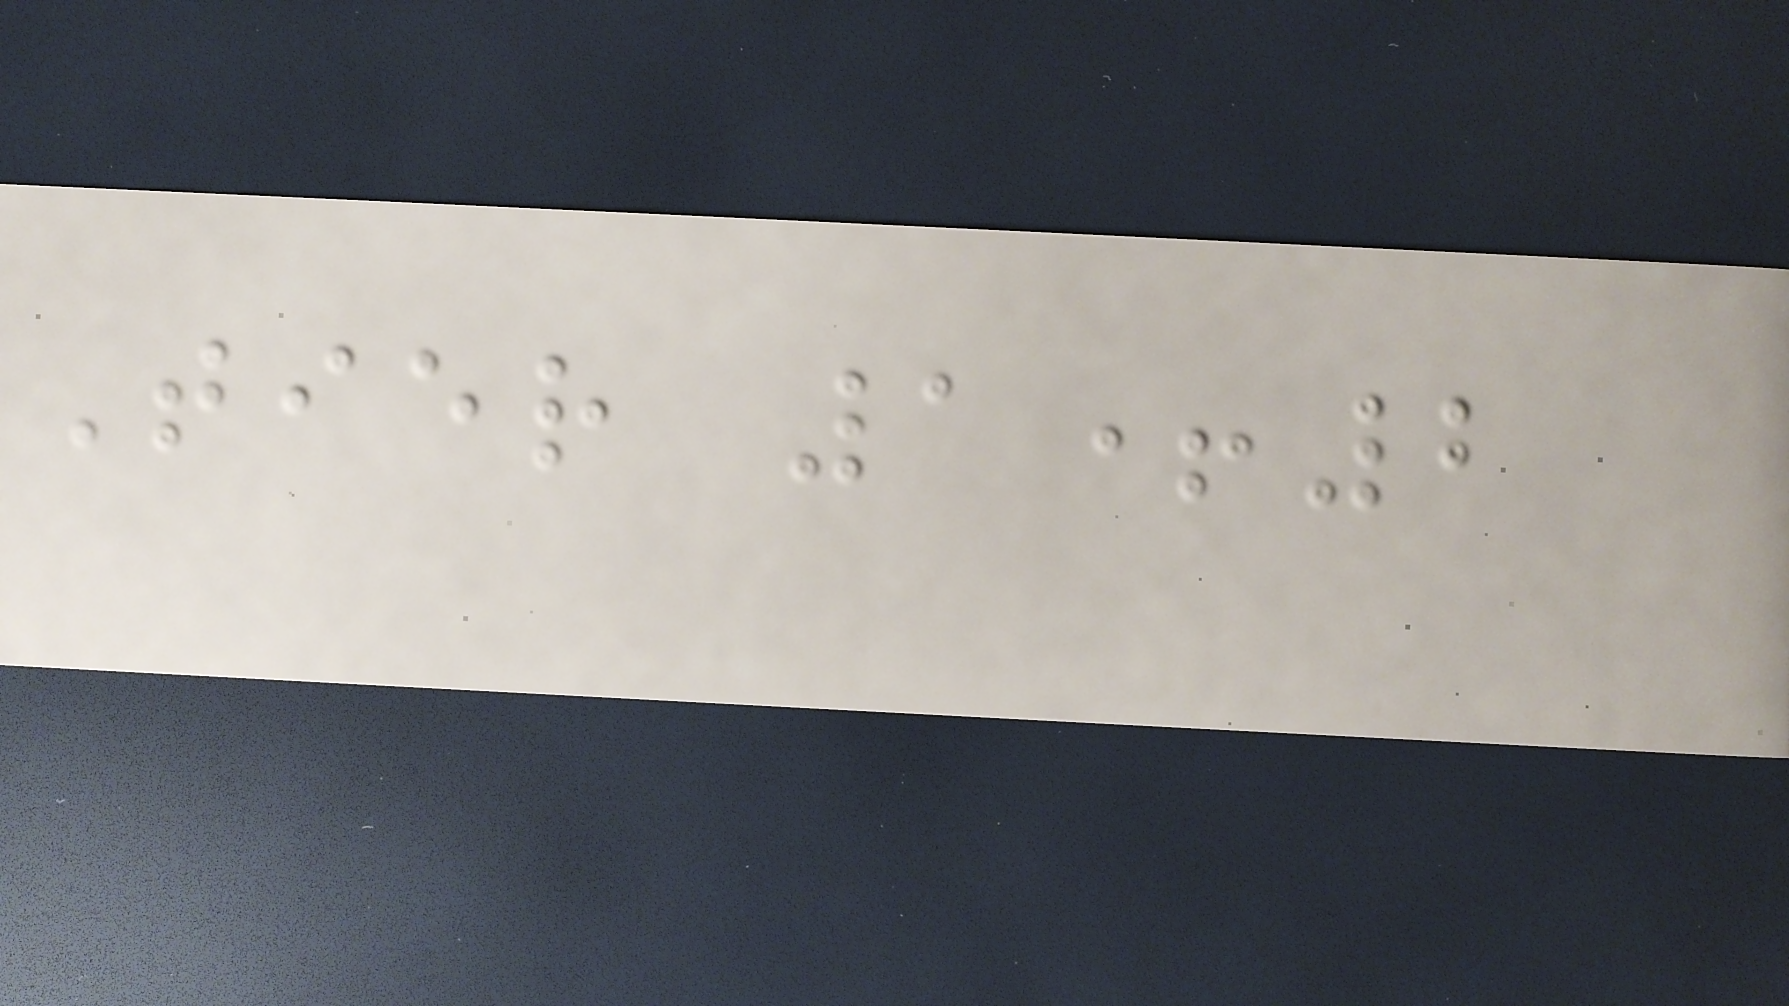Tier 1+2
